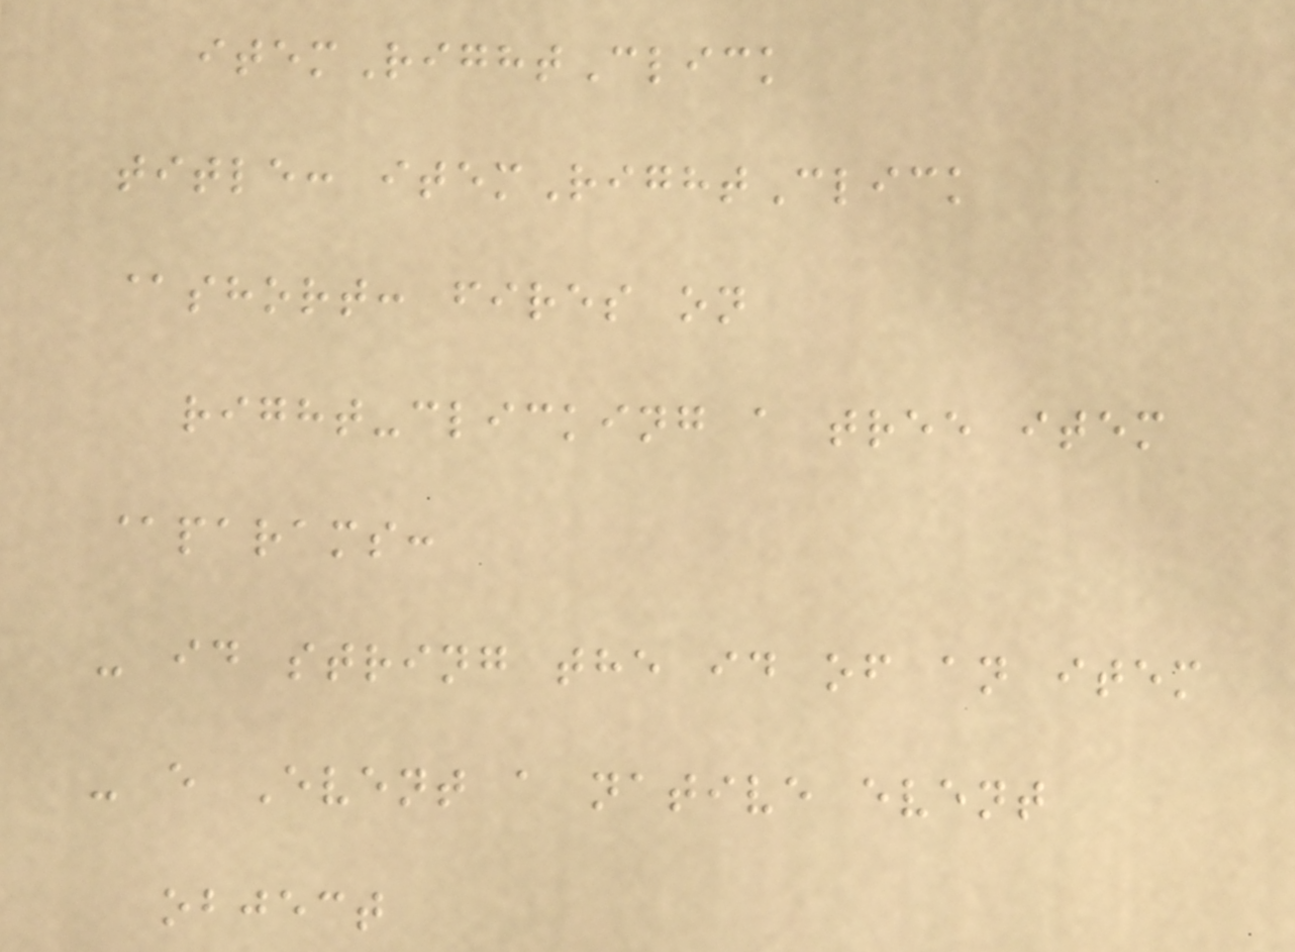itemRightClick
title: itemRightClick
@short: fires on
right-clicking a tree item
@params:
- id string the id of an item
- e Event a native event
object
